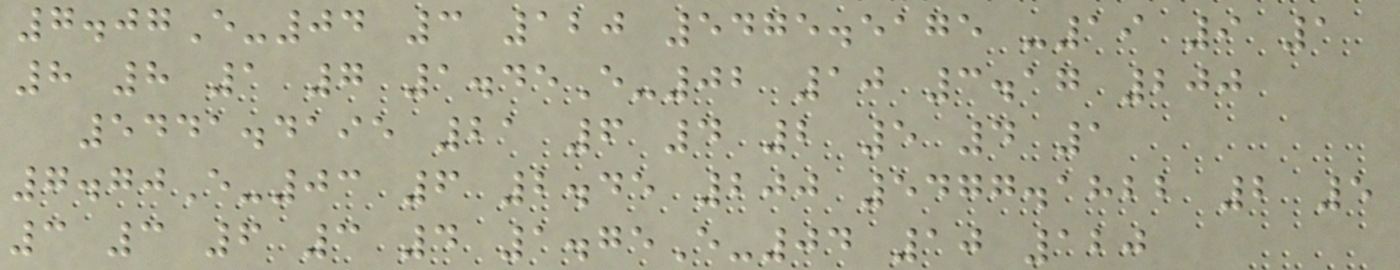7.07E-04 3 120 5475.5175 -19 9 1
8 8 1 7 1.45E-02 10 3.17 200
5441.4195 21 6 4 2 5 4 1
7.70E-03 6 2.45 200 5477.1822 2 5
3 3 6 3 4 1.75E-04 10 120
